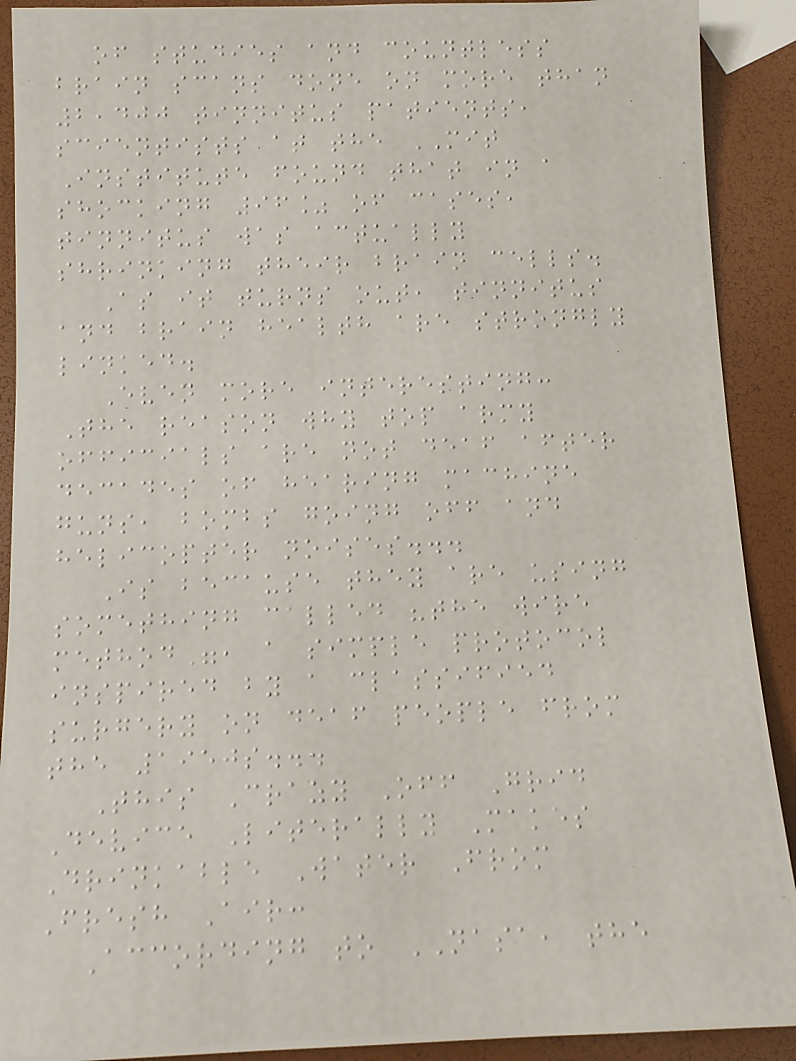of studies and countless
brain scans done on more than
2,400 tinnitus patients,
scientists at the MIT
Institute found that in a
shocking 96% of cases,
tinnitus was actually
shrinking their brain cells.
As it turns out, tinnitus
and brain health are strongly
linked.
Even more interesting:
The reason why top army
officials are not deaf after
decades of hearing machine
guns, bombs going off and
helicopter noises...
Is because they are using
something called "the wire
method", a simple protocol
inspired by a classified
surgery on deaf people from
the 1950s...
This Crazy Off Grid
Device Literally Makes
Drinkable Water From
Fresh Air:
According to NASA, the
